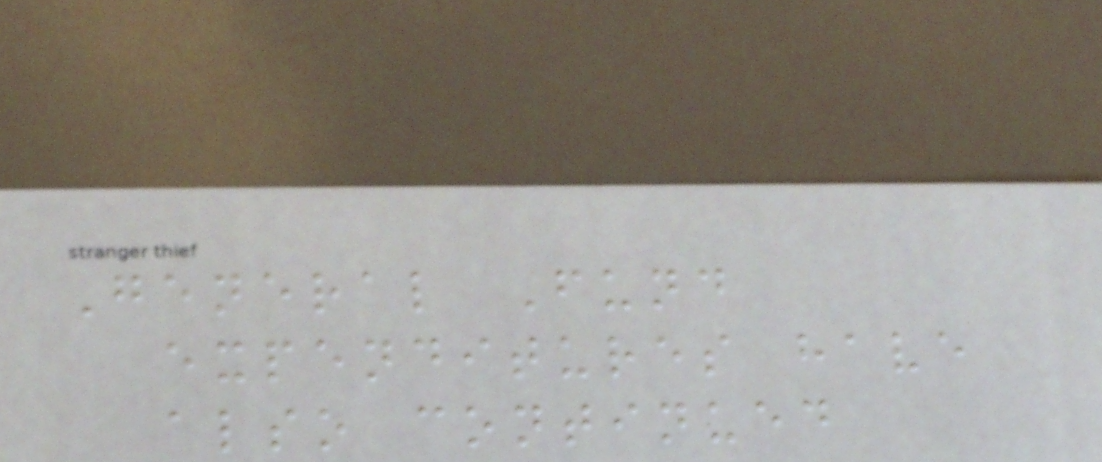General Fund
expenditures have
also continued
